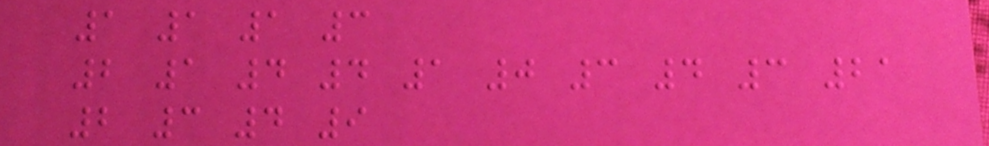1 1 1 3
2 1 4 4 1 0 3 4 3 21
2 3 4 9
